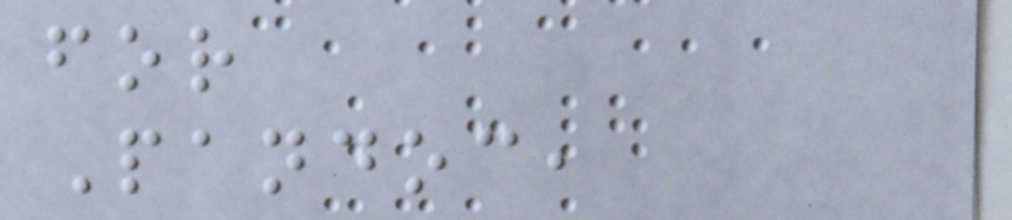for
Pandoc,
